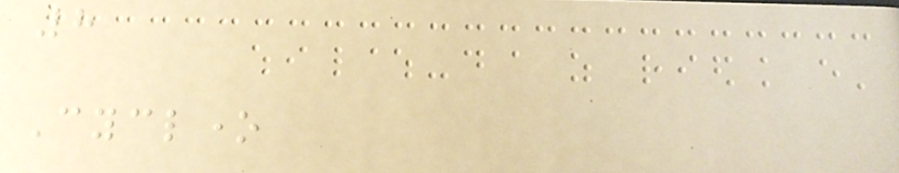8
Cyclone
